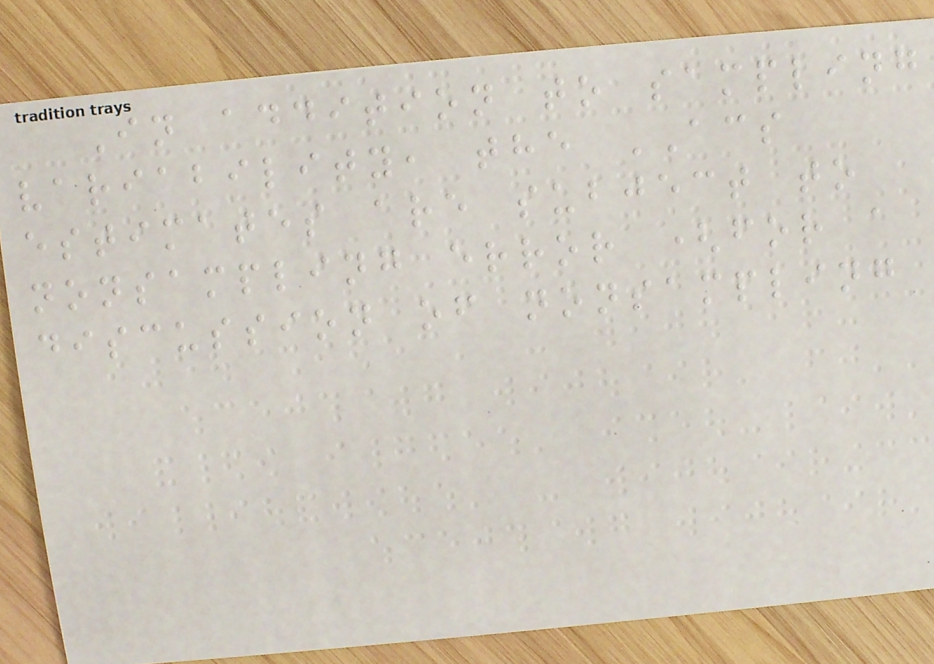In addition to sampling
variability, the ACS
estimates are subject to
nonsampling error (for a
discussion of nonsampling
